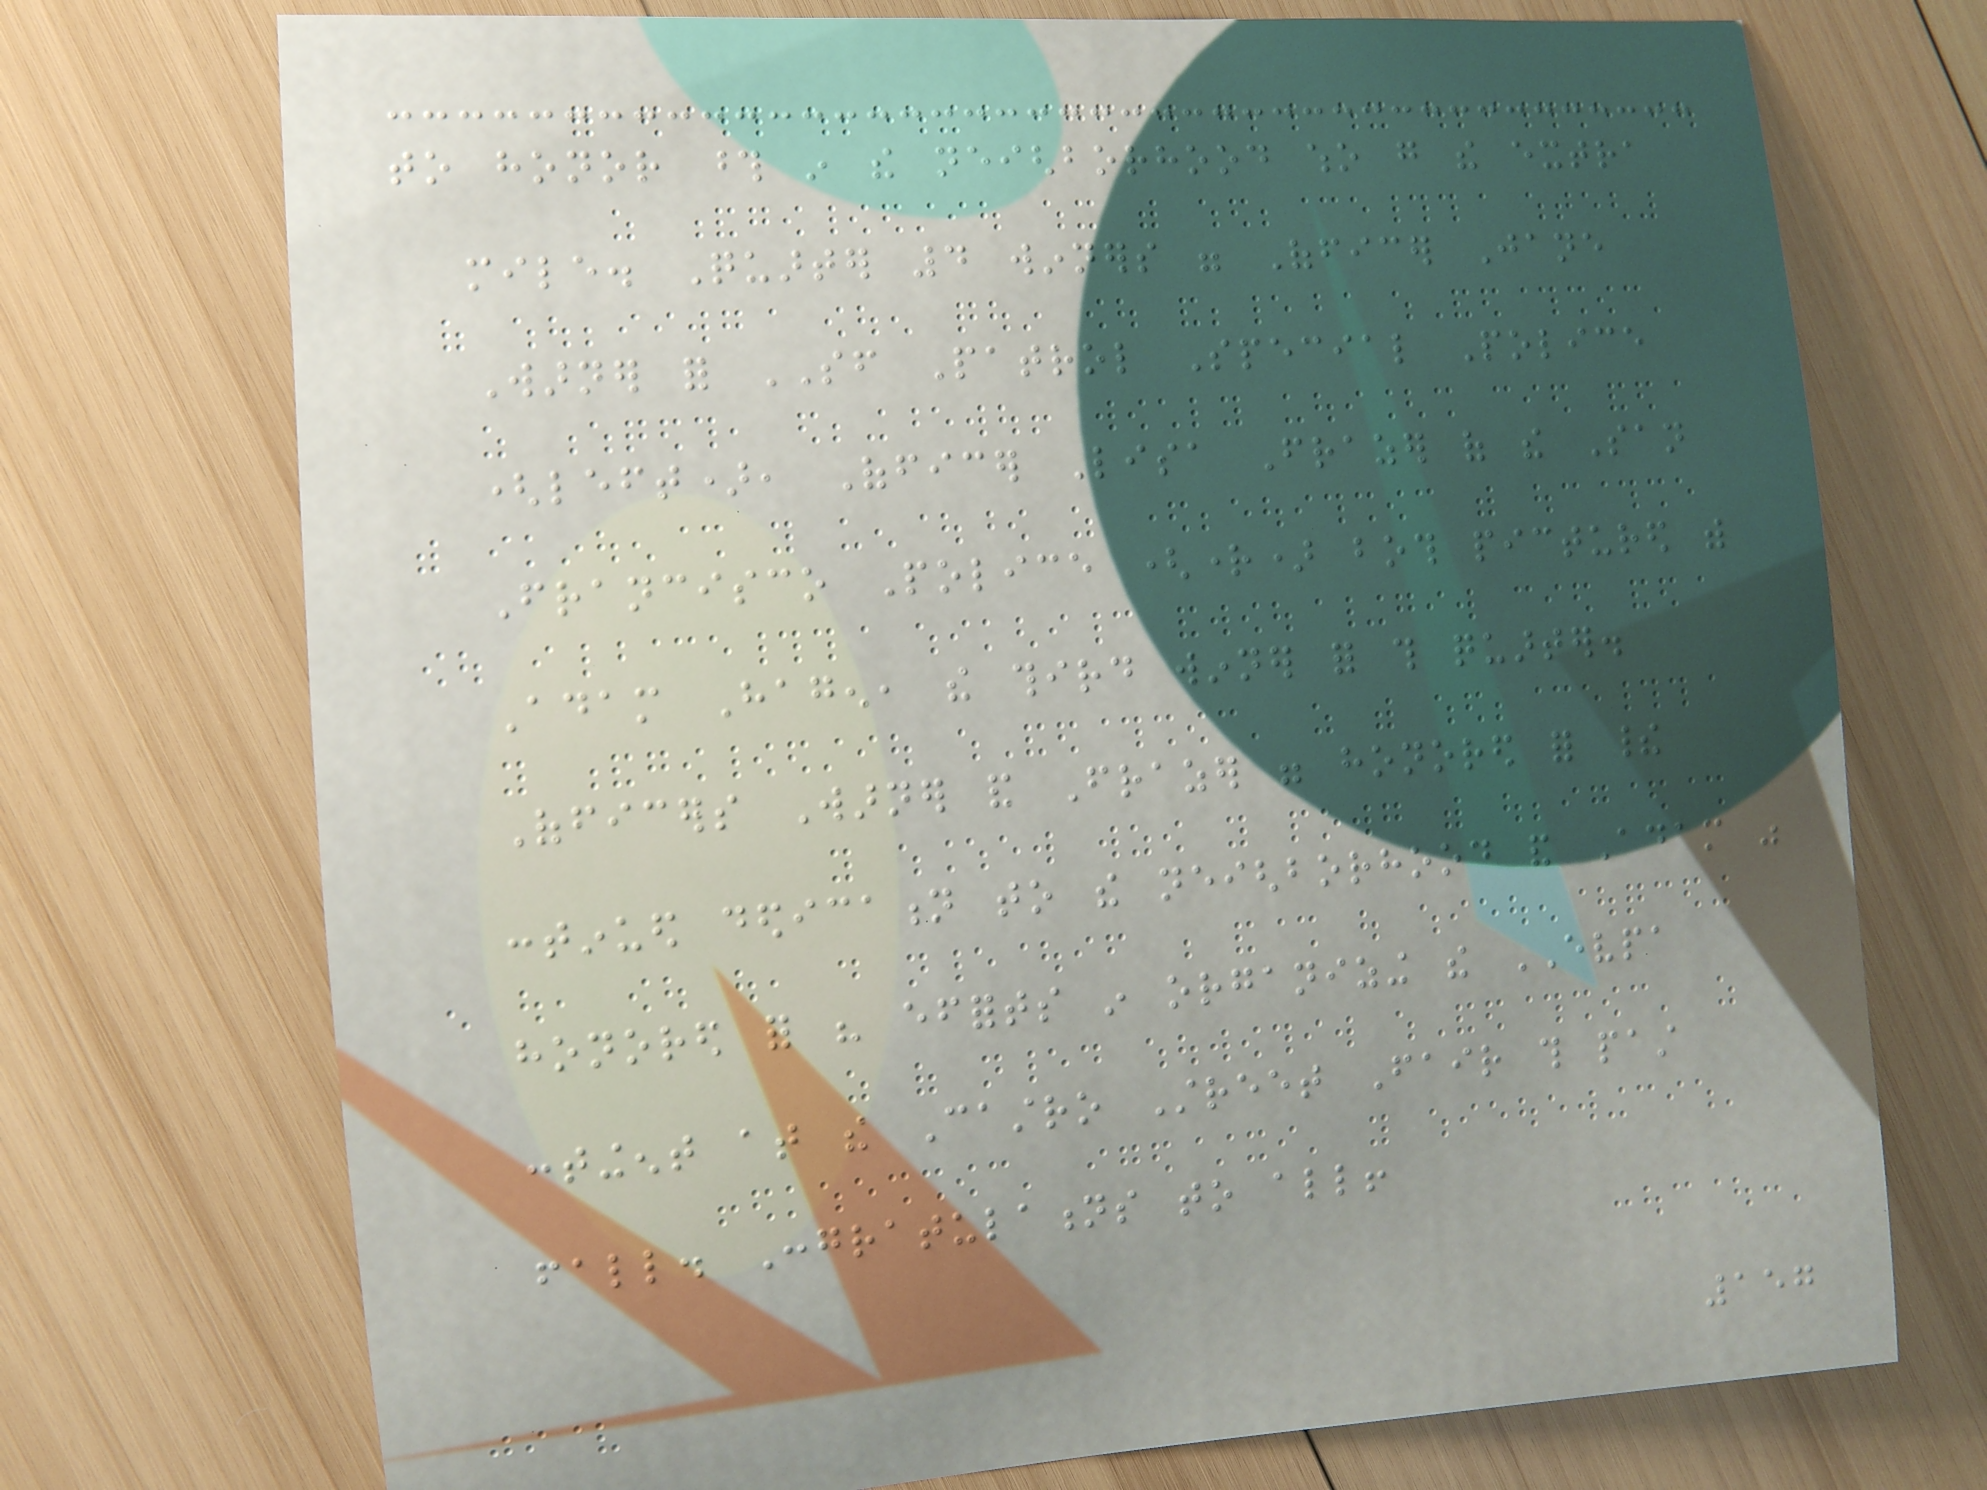to honor those in the neighborhood who go the extra
mile. Quarter 4 winners were Officer Jane
Warner for SF Patrol Special Police
(left), Officer Lisa Frazer of the San
Francisco Police (right) both pictured with
Adam Hagen, the third winner for this quarter.
Officers Warner and Frazer were honored for their
continued dedication to the neighborhood and Adam was
honored for his efforts in organizing the EVPA
contingent at the Castro Street Fair this past
fall. Congratulations to all!
157
